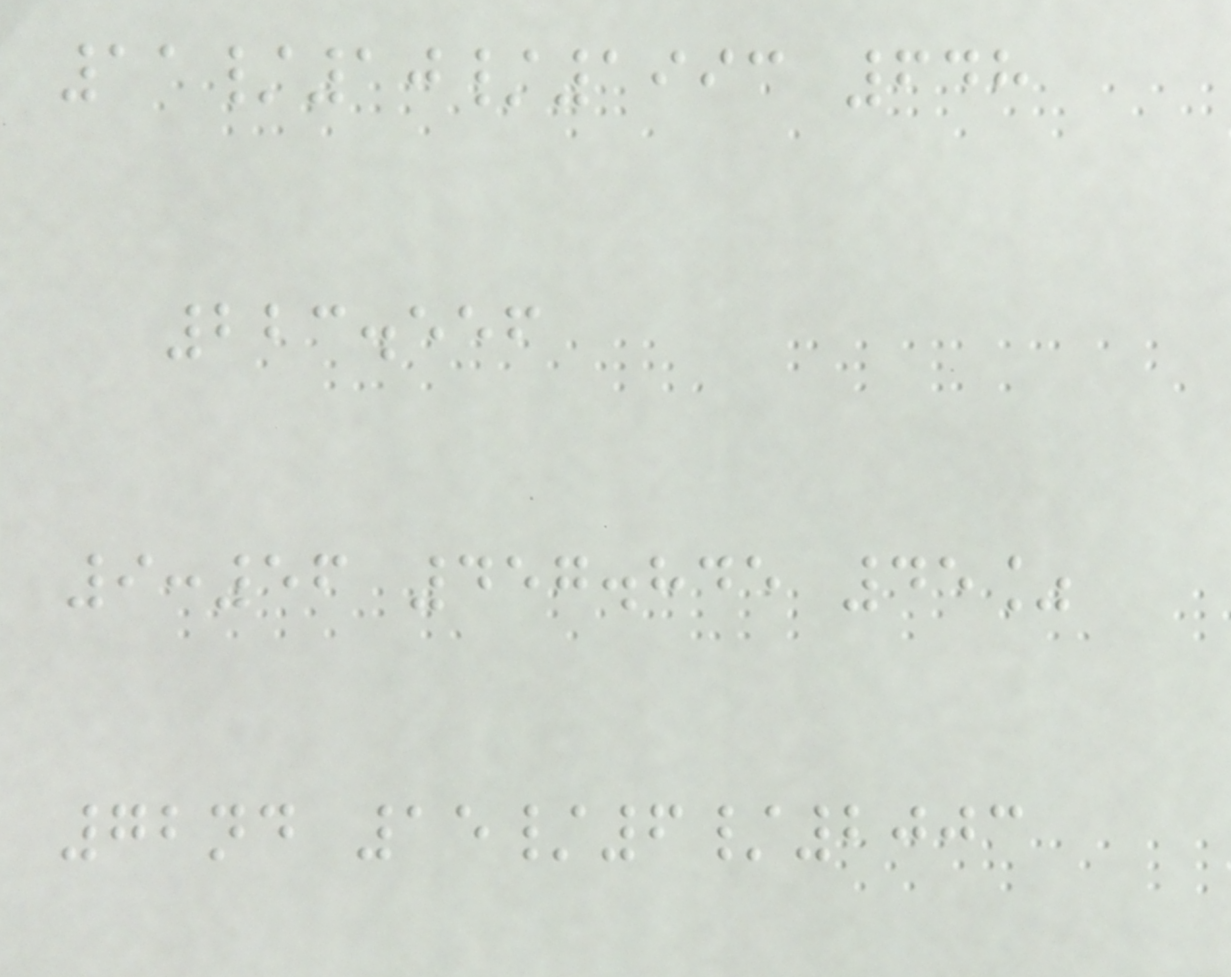11/10/1993 648
223.556
9:56 457.845 45%
72nd 15/6/2003
